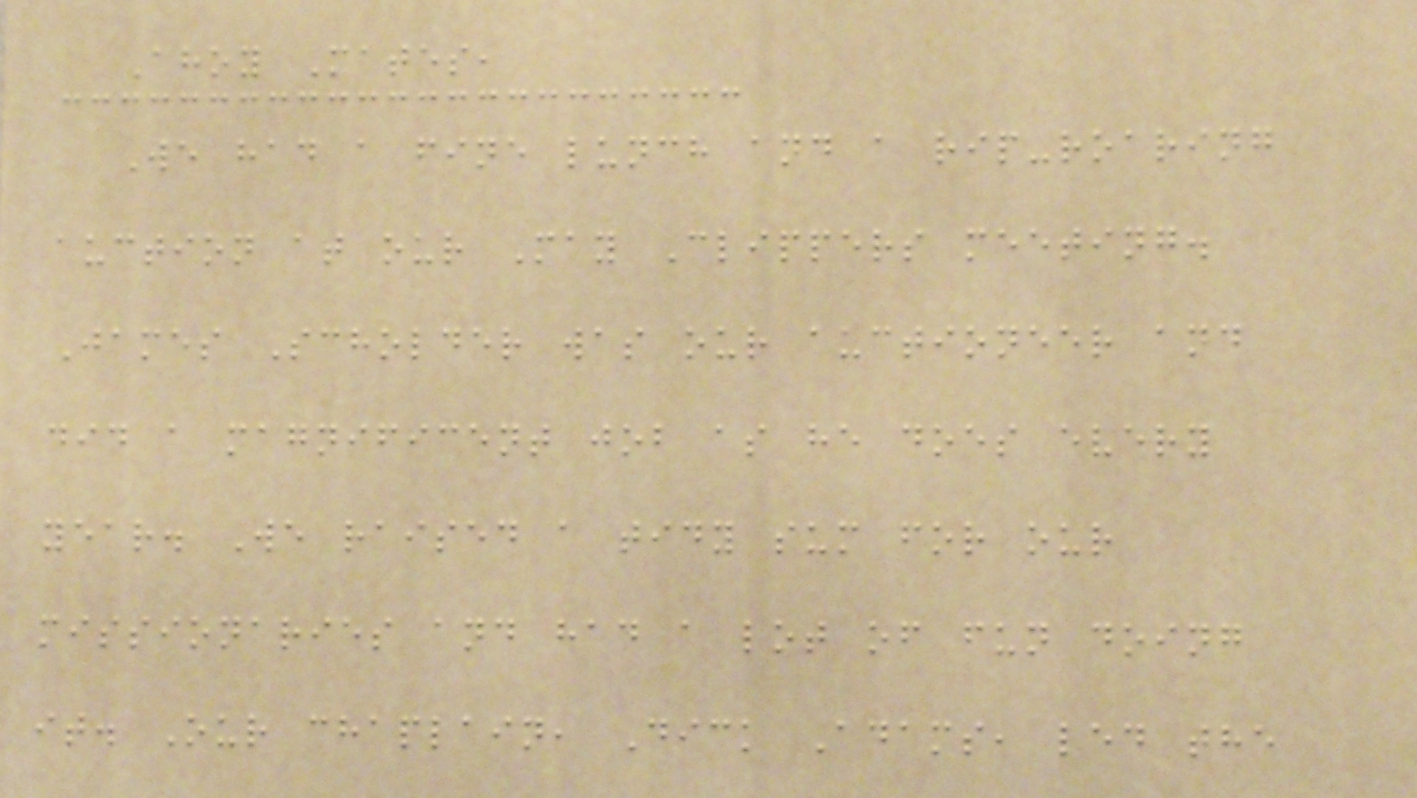Ahoy Mates,
We had a fine lunch and a rip-roaring
auction at our May Clippers meeting.
James Scholder was our auctioneer and
did a magnificent job as he does every
year. We raised a tidy sum for our
missionaries and had a lot of fun doing
it. Our chaplain, Dick Adams, led the
